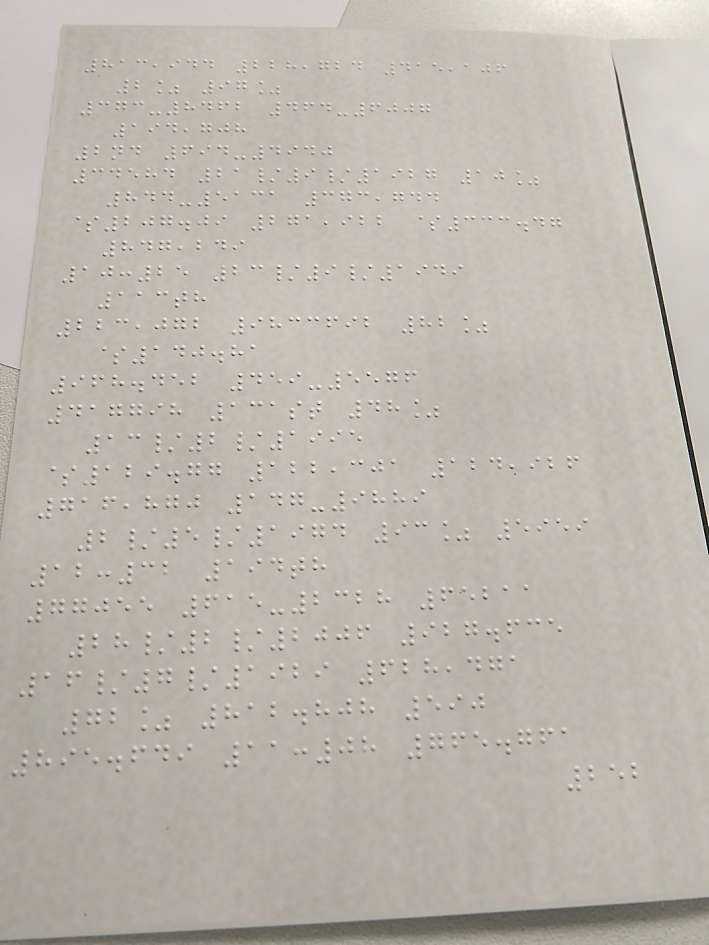813,944 228,724 415,106
2% 97%
373-8462 464-6007
194,708
2nd 694-4940
34584 21/9/1927 10%
844-5131 373,744
$207.09 271,922 $333.47
847,249
10:25 23/9/1949
113th
223,072 9833692 82%
$140.81
968.452 459-5576
417798 131st 48%
13/2/1995
$129.77 122,301 124,926
716,870 147-9889
2/5/1974 93% 5959
12:32 194th
77055 615-2328 65211
28/2/2006 927.635
16/7/1929 628,471
72% 812.808 590
895.649 11:08 765.761
252
